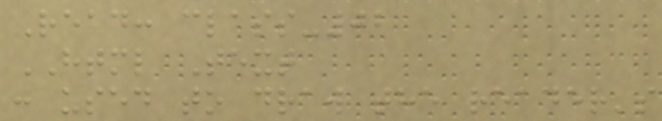Read: class-02
HTML Text
: used to draw the reader's
